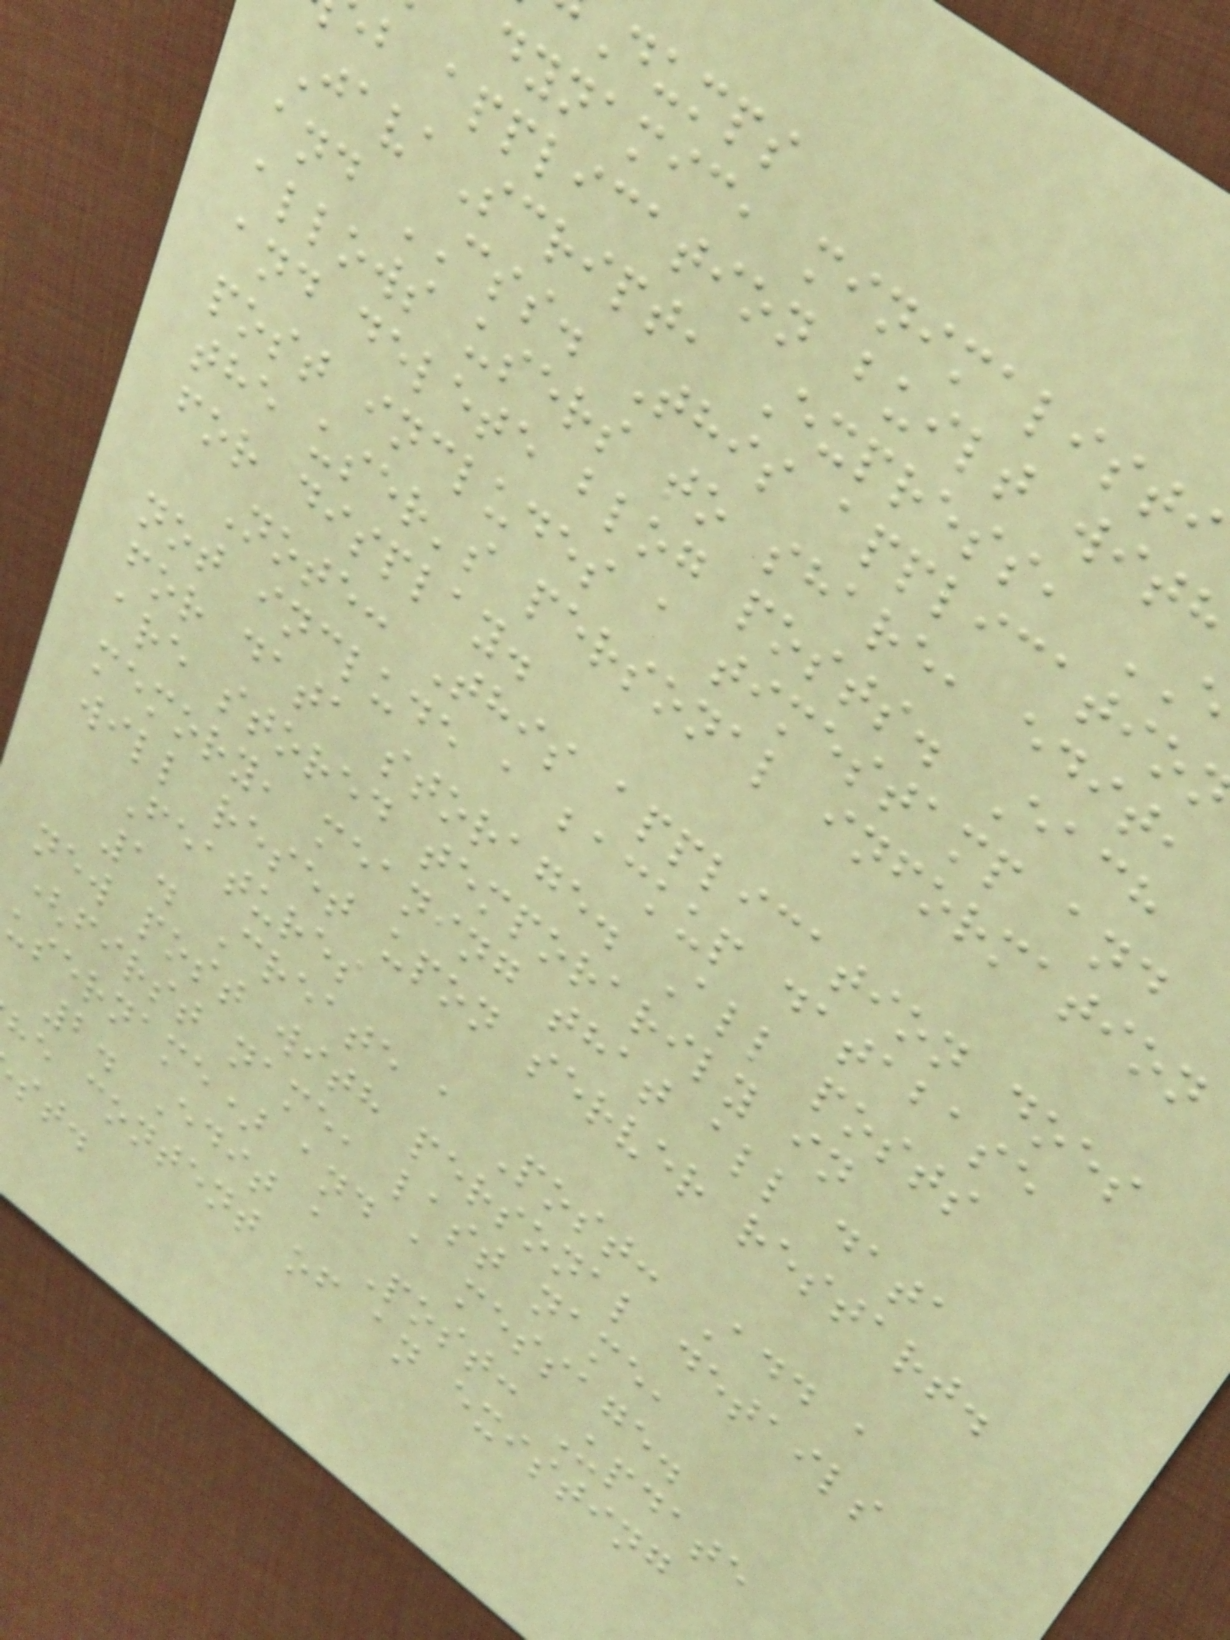Dumps
dynamic, minimalisti
b application built with
JavaScript, Express,
and CSS. This applicatio
allows users to share, edit,
and delete blog posts. Each
post includes a timestamp and
the user's personal information
for display.
Note: This application does
not include a backup database
for data storage. All posts
are stored temporarily in
memory, meaning that all data
will reset upon server restart.
Features
1. Create a Post: Add a
new post with personal details
(first name, last name,
username) and a message.
2. Edit a Post: Update
he content of an existing
